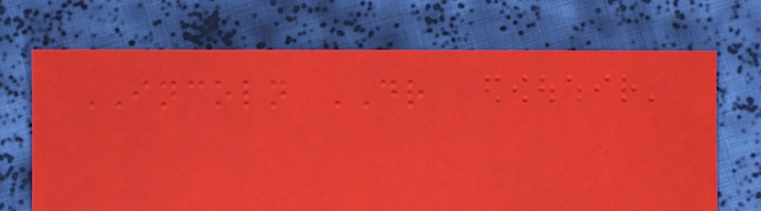INCOLN DR
